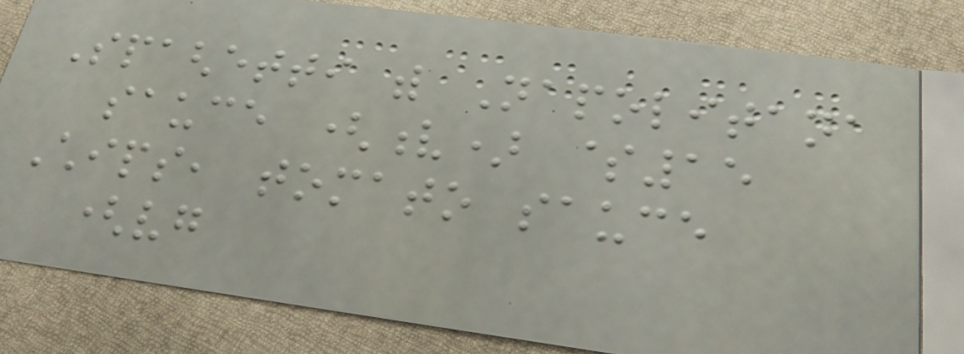Spaghetti with Napolitana
sauce (v) $15
Chips, tomato sauce
(vg
